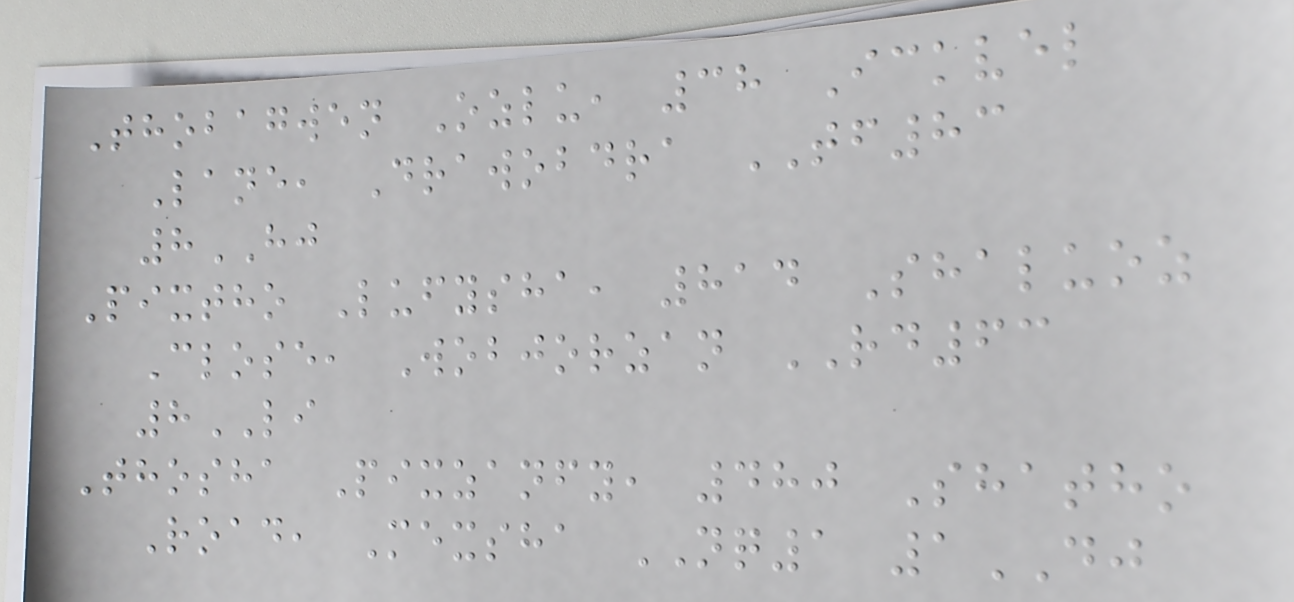Thobagwen Ozlu, 38 Ickvel
Lane, Drawobdra TF83
8HJ
Pixtho Lufysha, 814 Shaluoz
Close, Wobjorzan RD63
8LI
Thosha Pixzanfy, 480 Shatho
Road, Mexsha NQ1 1DJ
